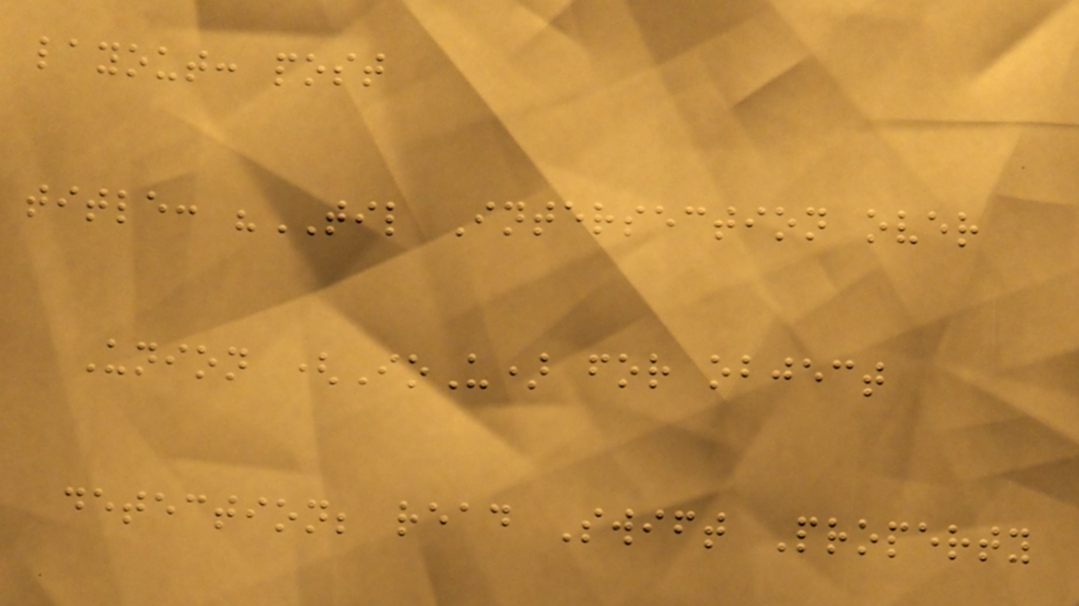layout: post
title: "TIL Intersection over
Union (IoU) for object
detection; read Swift Property
